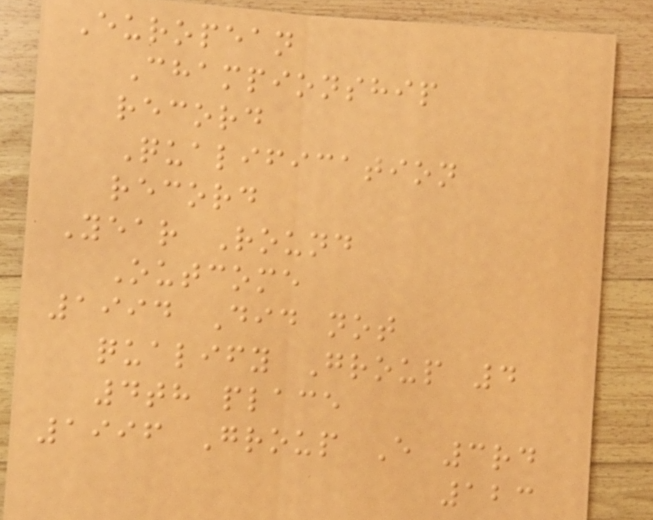European
Championship
record
Qualification
record
Year Round
Outcome
1994 Did not
qualify Group 4
4th place
1996 Group E 3rd
123
